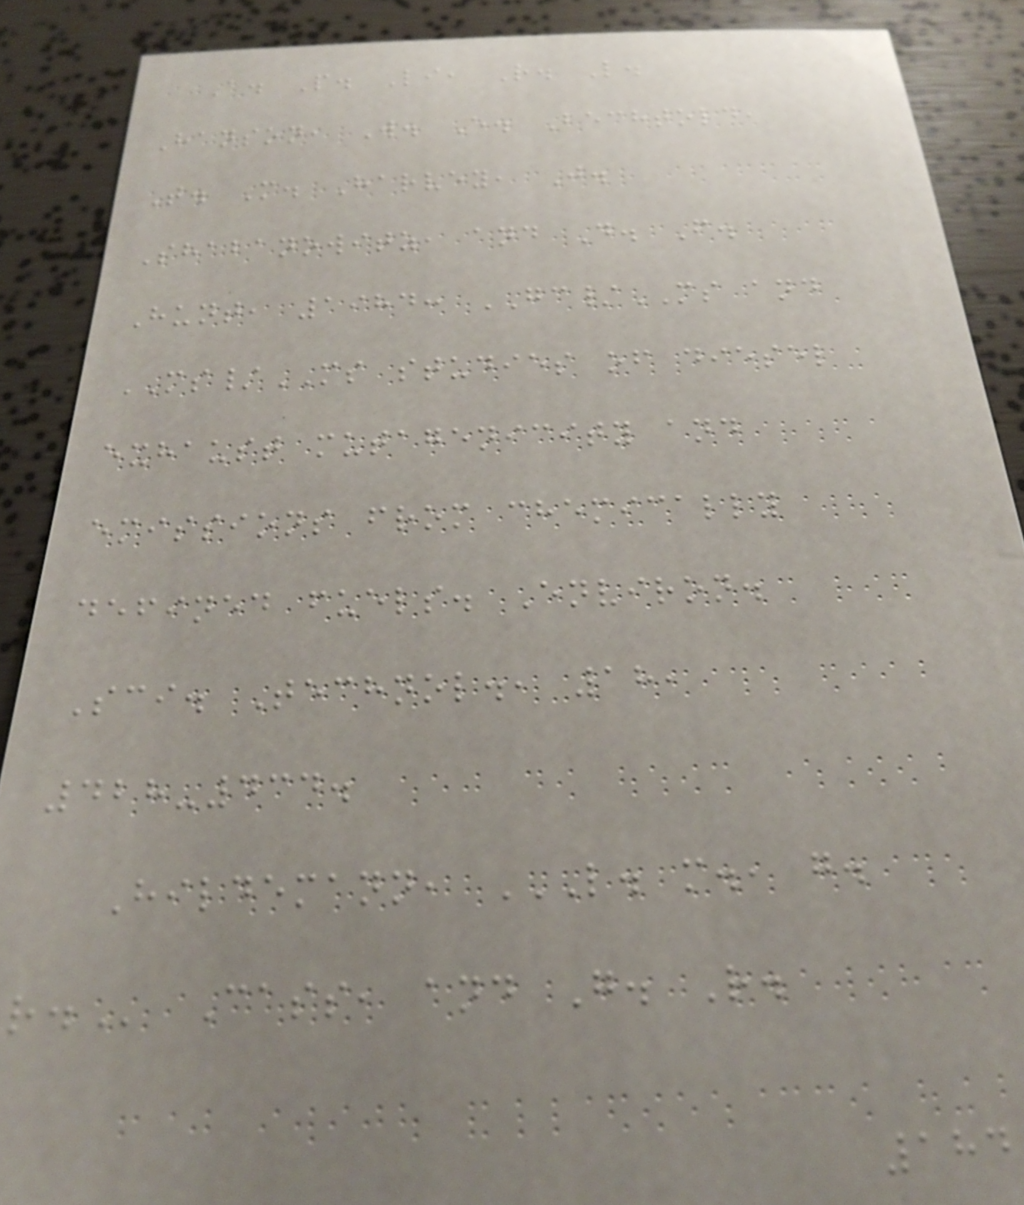A. P. Li, R. L.
Hanson, W. E. Bechtold,
T. M. Harvey, J.
Shabanowitz, and D. F.
Hunt, 1984: GC/MS and
MS/MS studies of diesel
exhaust mutagenicity and
emissions from chemically
defined fuels. Environ.
Sci. Technol., 18,
428-434.
Hildemann, L. M., G.
R. Cass, and G. R.
184
